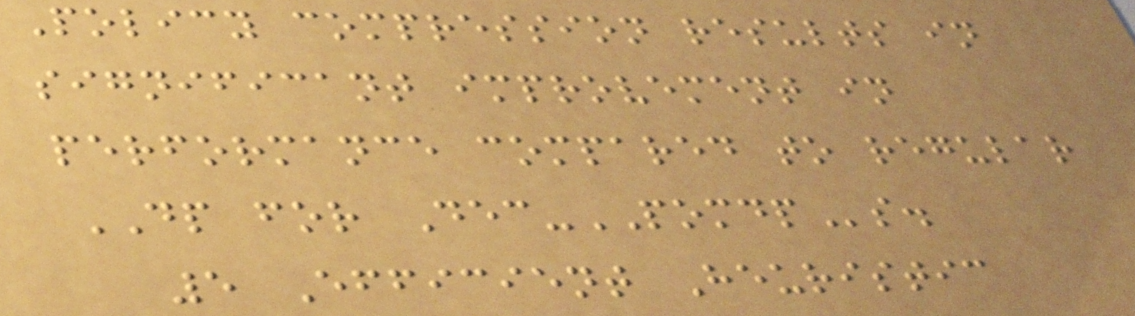Policy compression results in
significant improvement in
performance compared to regular
DP for Dec-POMDPs.
5 Efficient Heuristic
